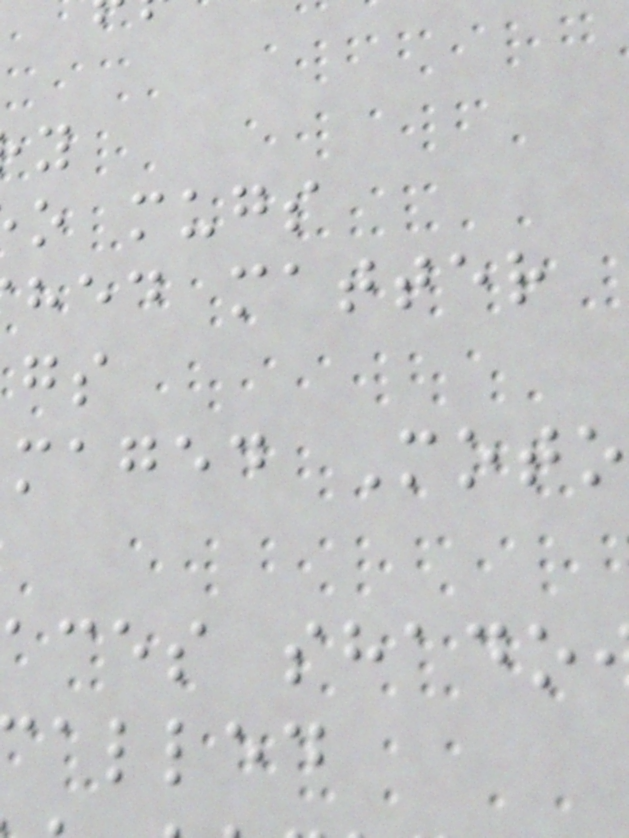o mugs
hed matter
maged Moto
aces shado
